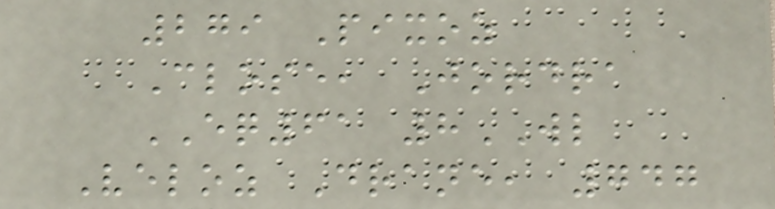279 Pixoz
Close, Jordra
EQ61 8WL
Veloz Drane, 747
